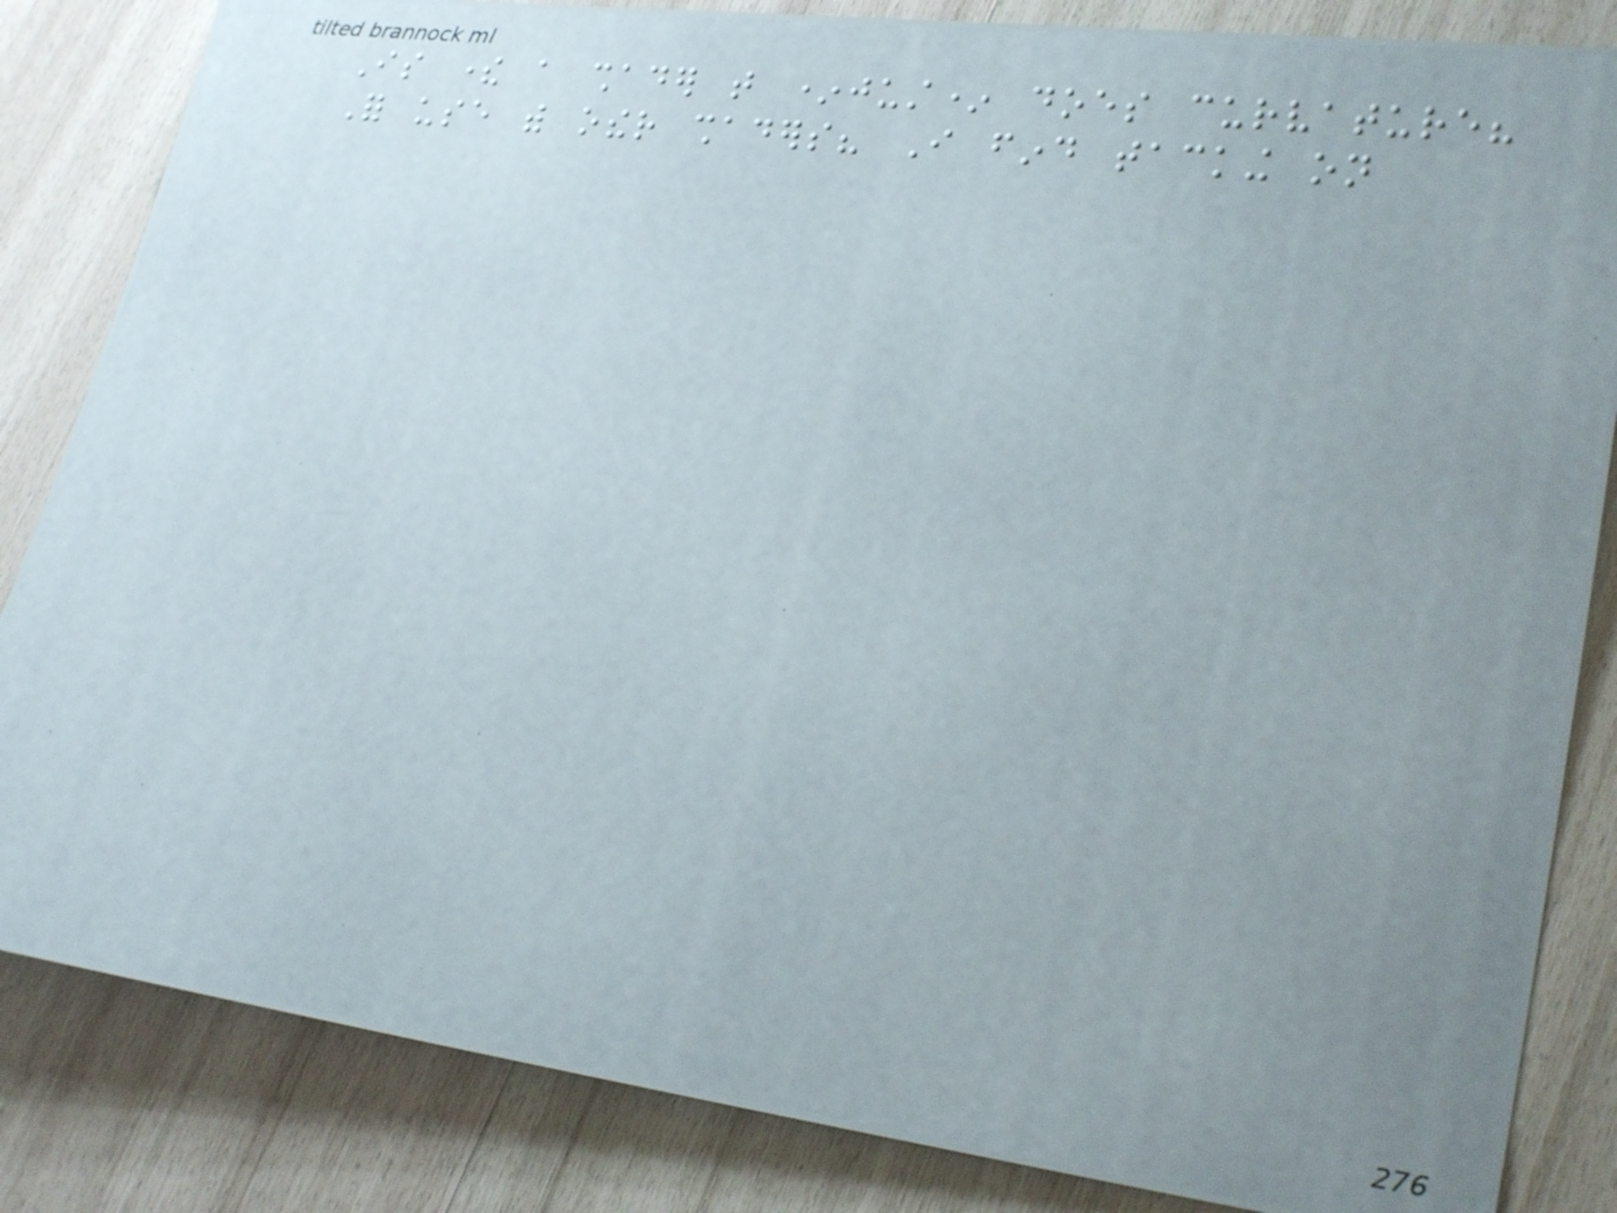Is there a shader that *just* does curvature?
For use with other shaders? I find tacking on
